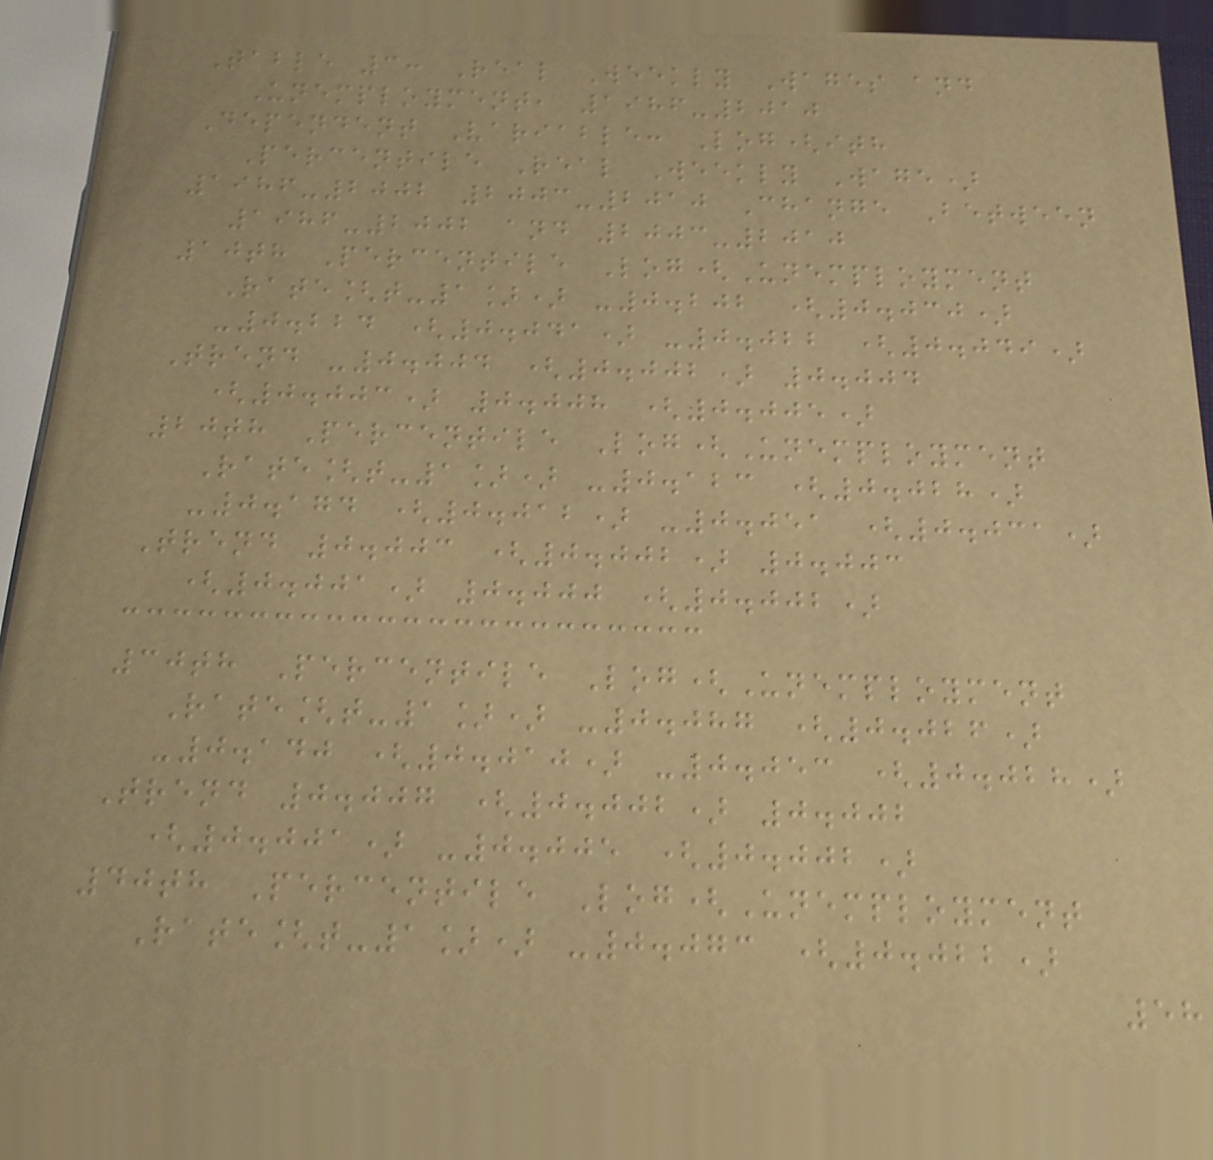Table 3: Real Weekly Wages and
Unemployment, 1986-2010
Dependent Variable: Log(ith
Percentile Real Weekly Wage)
1986-2002 2003-2010 Change Between
1986-2002 and 2003-2010
10th Percentile Log(Unemployment
Rate[t-1]) -0.202 (0.030)
-0.224 (0.041) -0.022 (0.049)
Trend -0.004 (0.002) 0.004
(0.003) 0.008 (0.005)
20th Percentile Log(Unemployment
Rate[t-1]) -0.123 (0.028)
-0.174 (0.012) -0.051 (0.031)
Trend 0.003 (0.002) 0.003
(0.001) 0.000 (0.002)
30th Percentile Log(Unemployment
Rate[t-1]) -0.087 (0.026)
-0.140 (0.010) -0.053 (0.028)
Trend 0.007 (0.002) 0.002
(0.001) -0.005 (0.002)
40th Percentile Log(Unemployment
Rate[t-1]) -0.073 (0.022)
58
